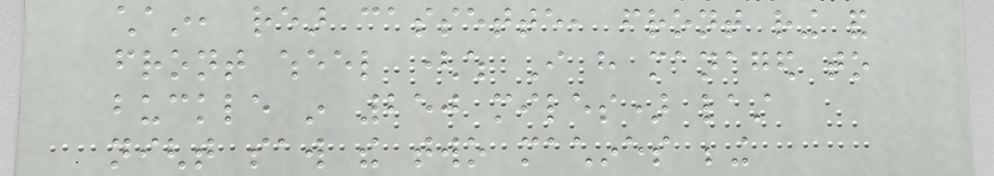chain, rear cassette, front ring and
front wheel (which I have managed to
buckle in 250 miles) last
night saw the two machines being
